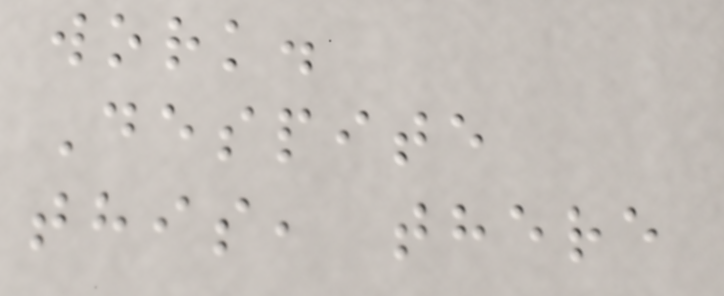work.
Despite
this, there
